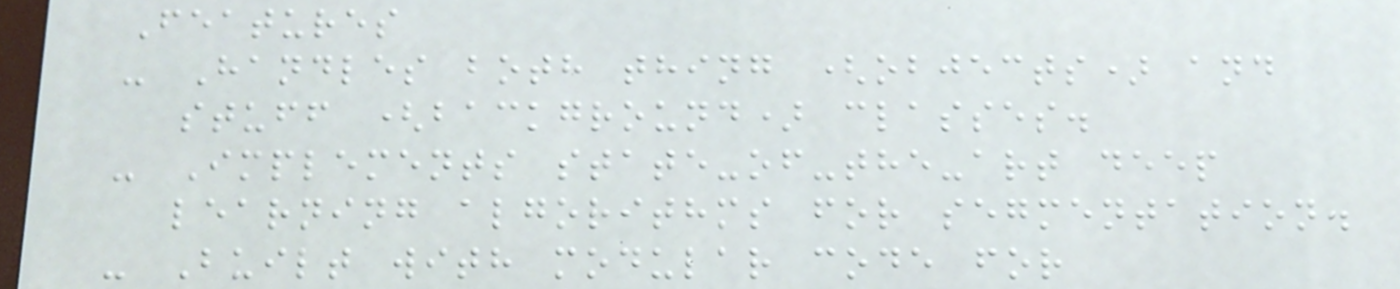Features
- Handles both thing (objects) and
stuff (background) classes.
- Implements state-of-the-art deep
learning algorithms for segmentation.
- Built with modular code for
